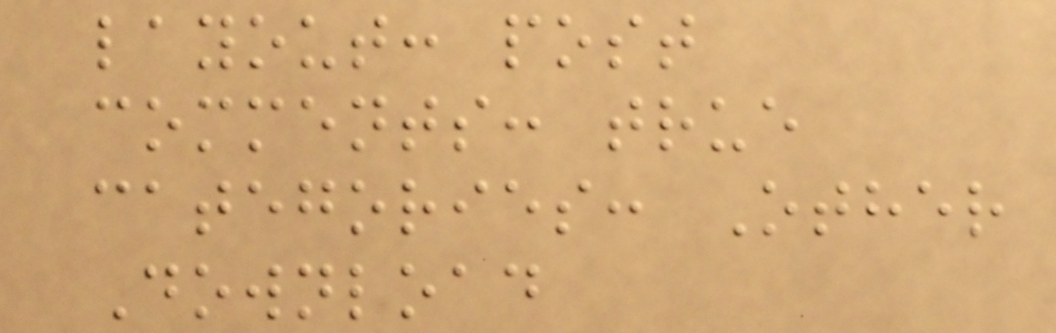layout: post
comments: true
categories: Other
Download
